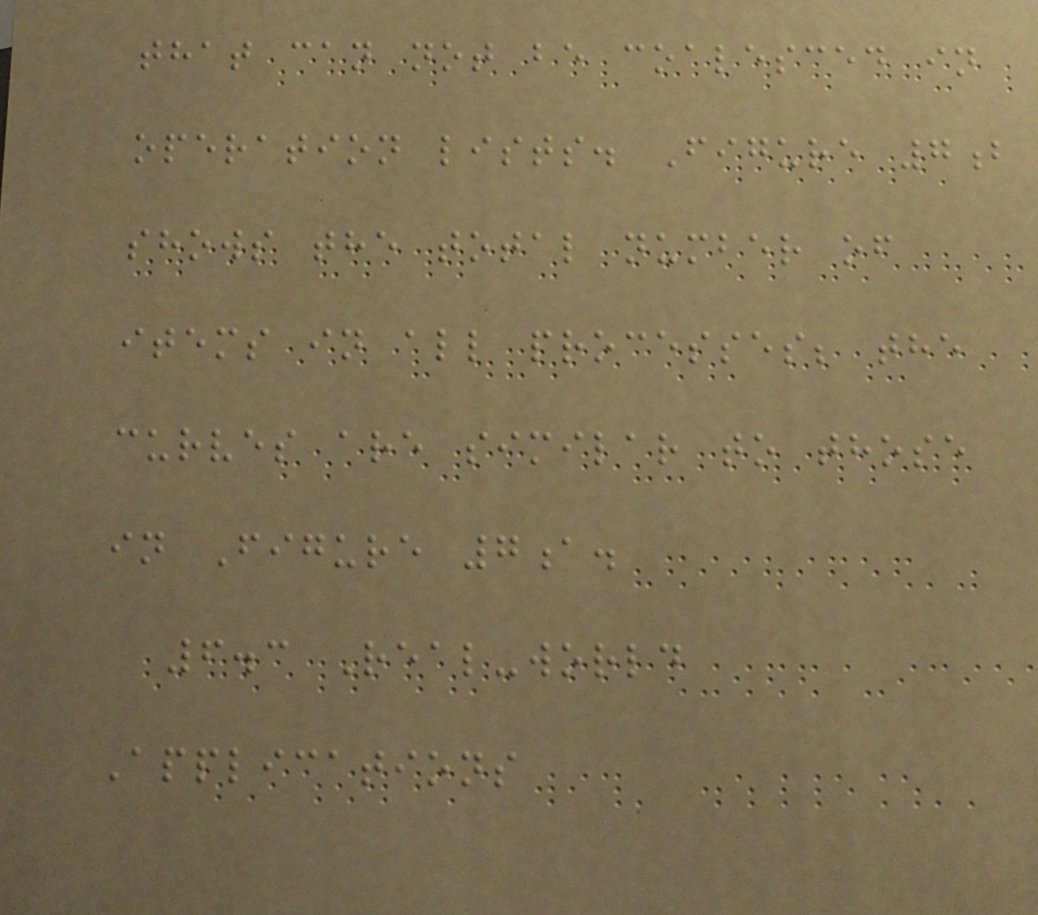that can not be coalesced in
operation lists. Figure 7b
shows the total number of
items in all processes; the
curves are similar to those
in Figure 7a.
6.3 Real-world
Applications
